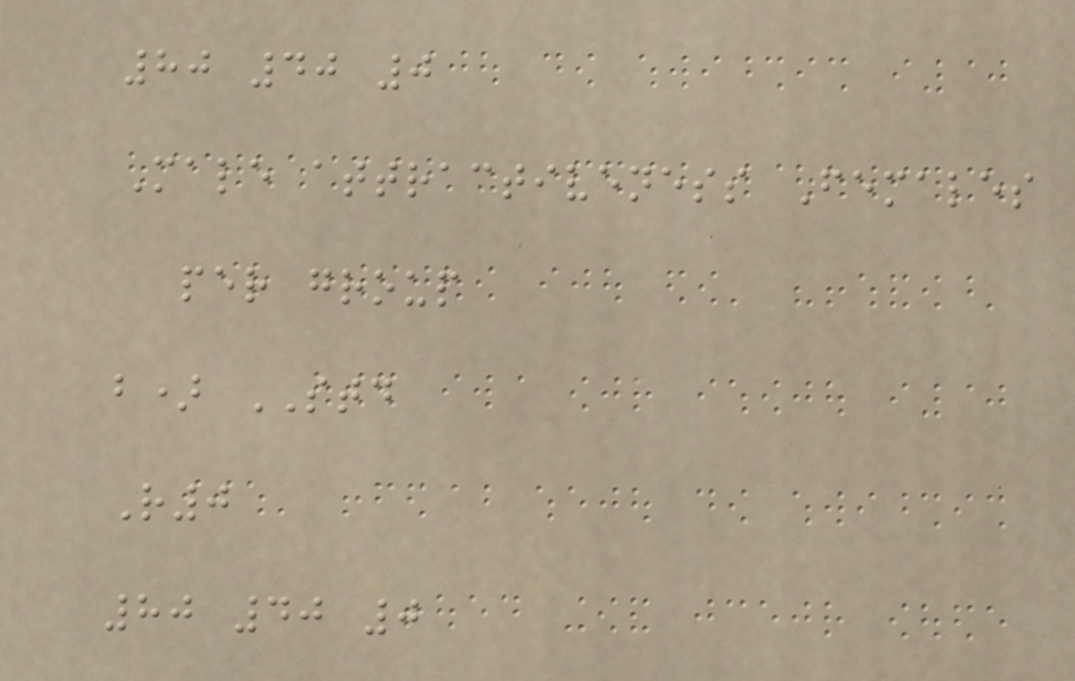80 40 0
Male attractiveness Females
per group
b) STD
R0
80 40 0
